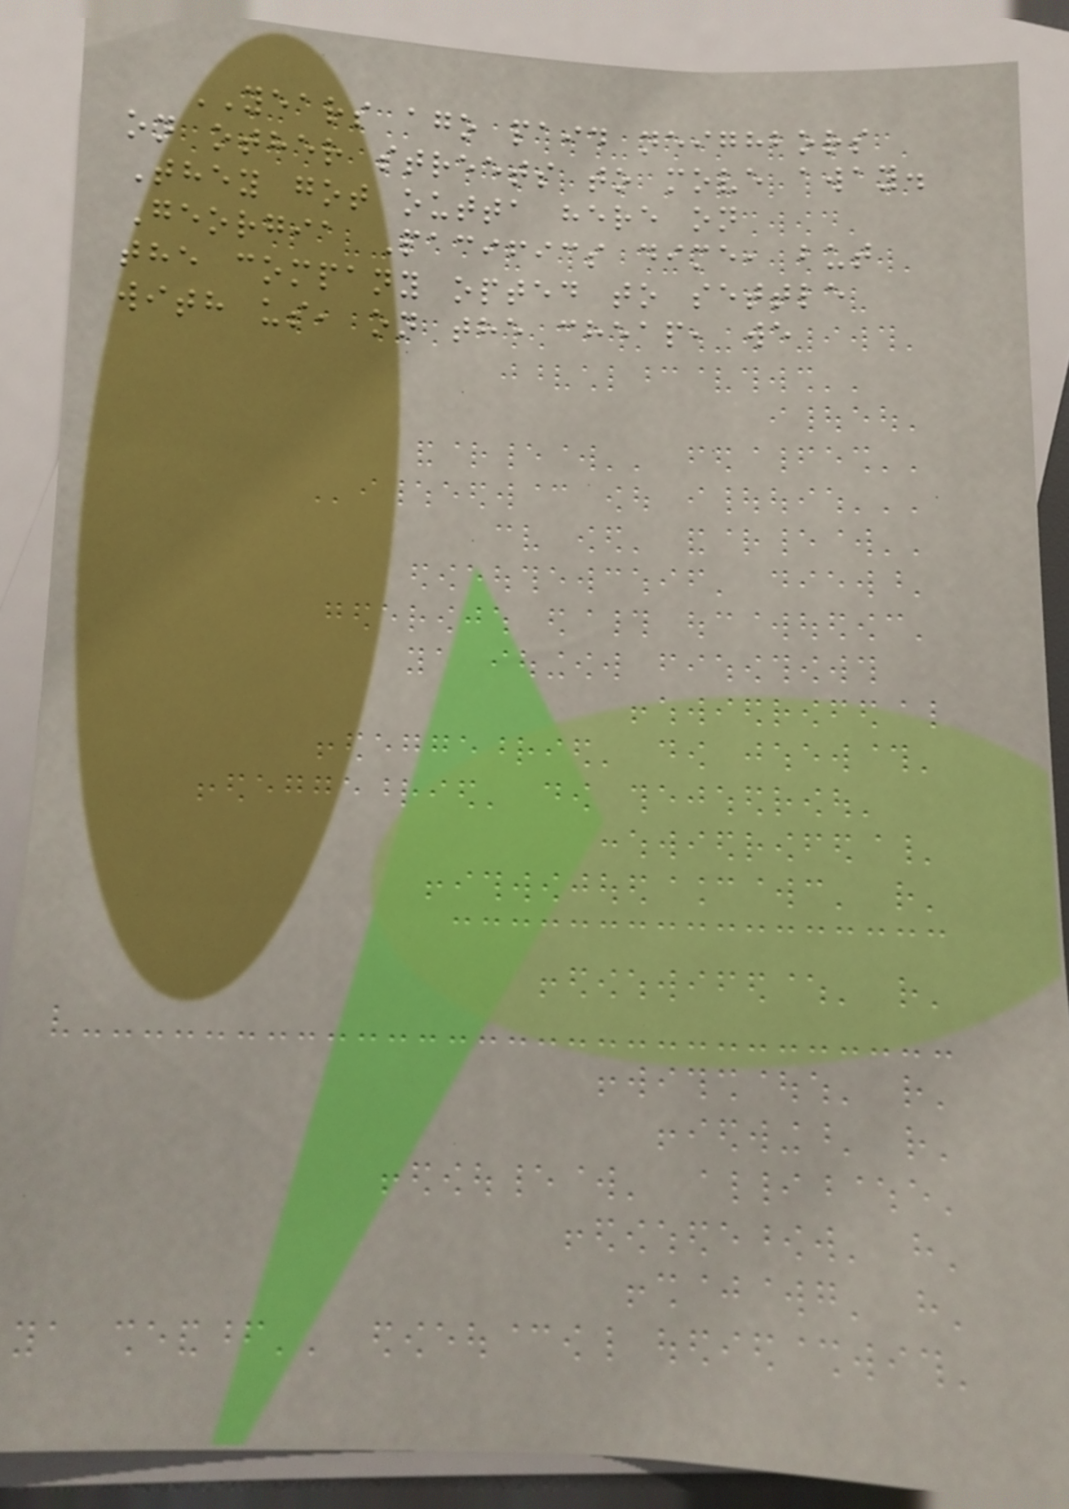YEARS ago paid neighbors
on other streets to move away.
They got outta here on
Georgia Pacifics dime, but
the company opted to settle
with us, on the cheap, we
